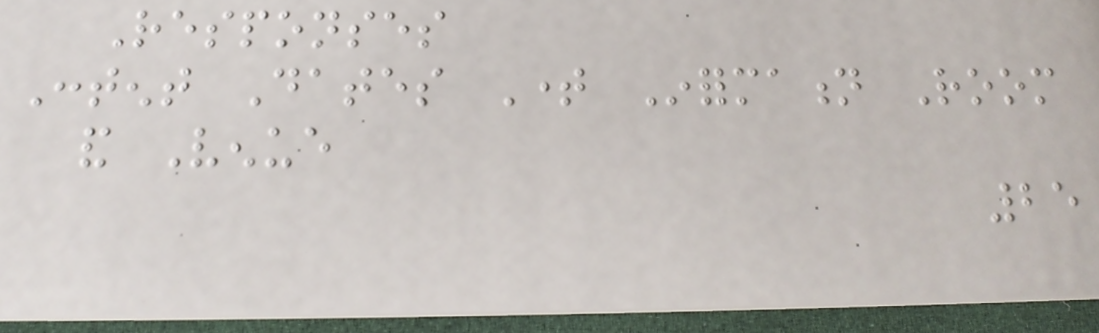Responses
Content Dates Time Information Room
and Venue
25
